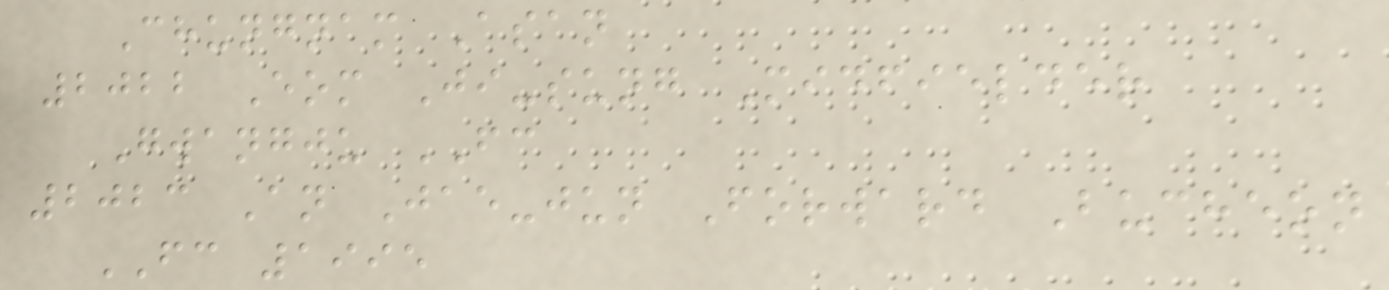Chungnam Asan
2022 Eom Ji-sung Midfielder
Gwangju FC
2023 An Jae-jun Forward Bucheon
FC 1995
